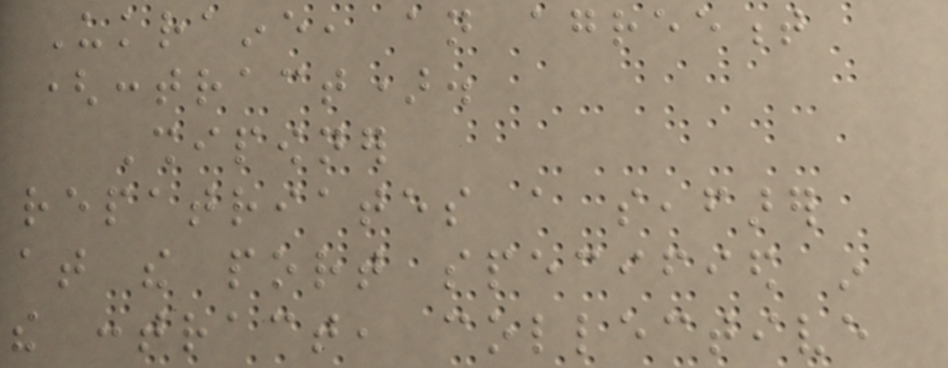Ukraine, an agreement
(contract).
Shipowner
repatriates a seafarer
at the port specified in
the contract, collective
